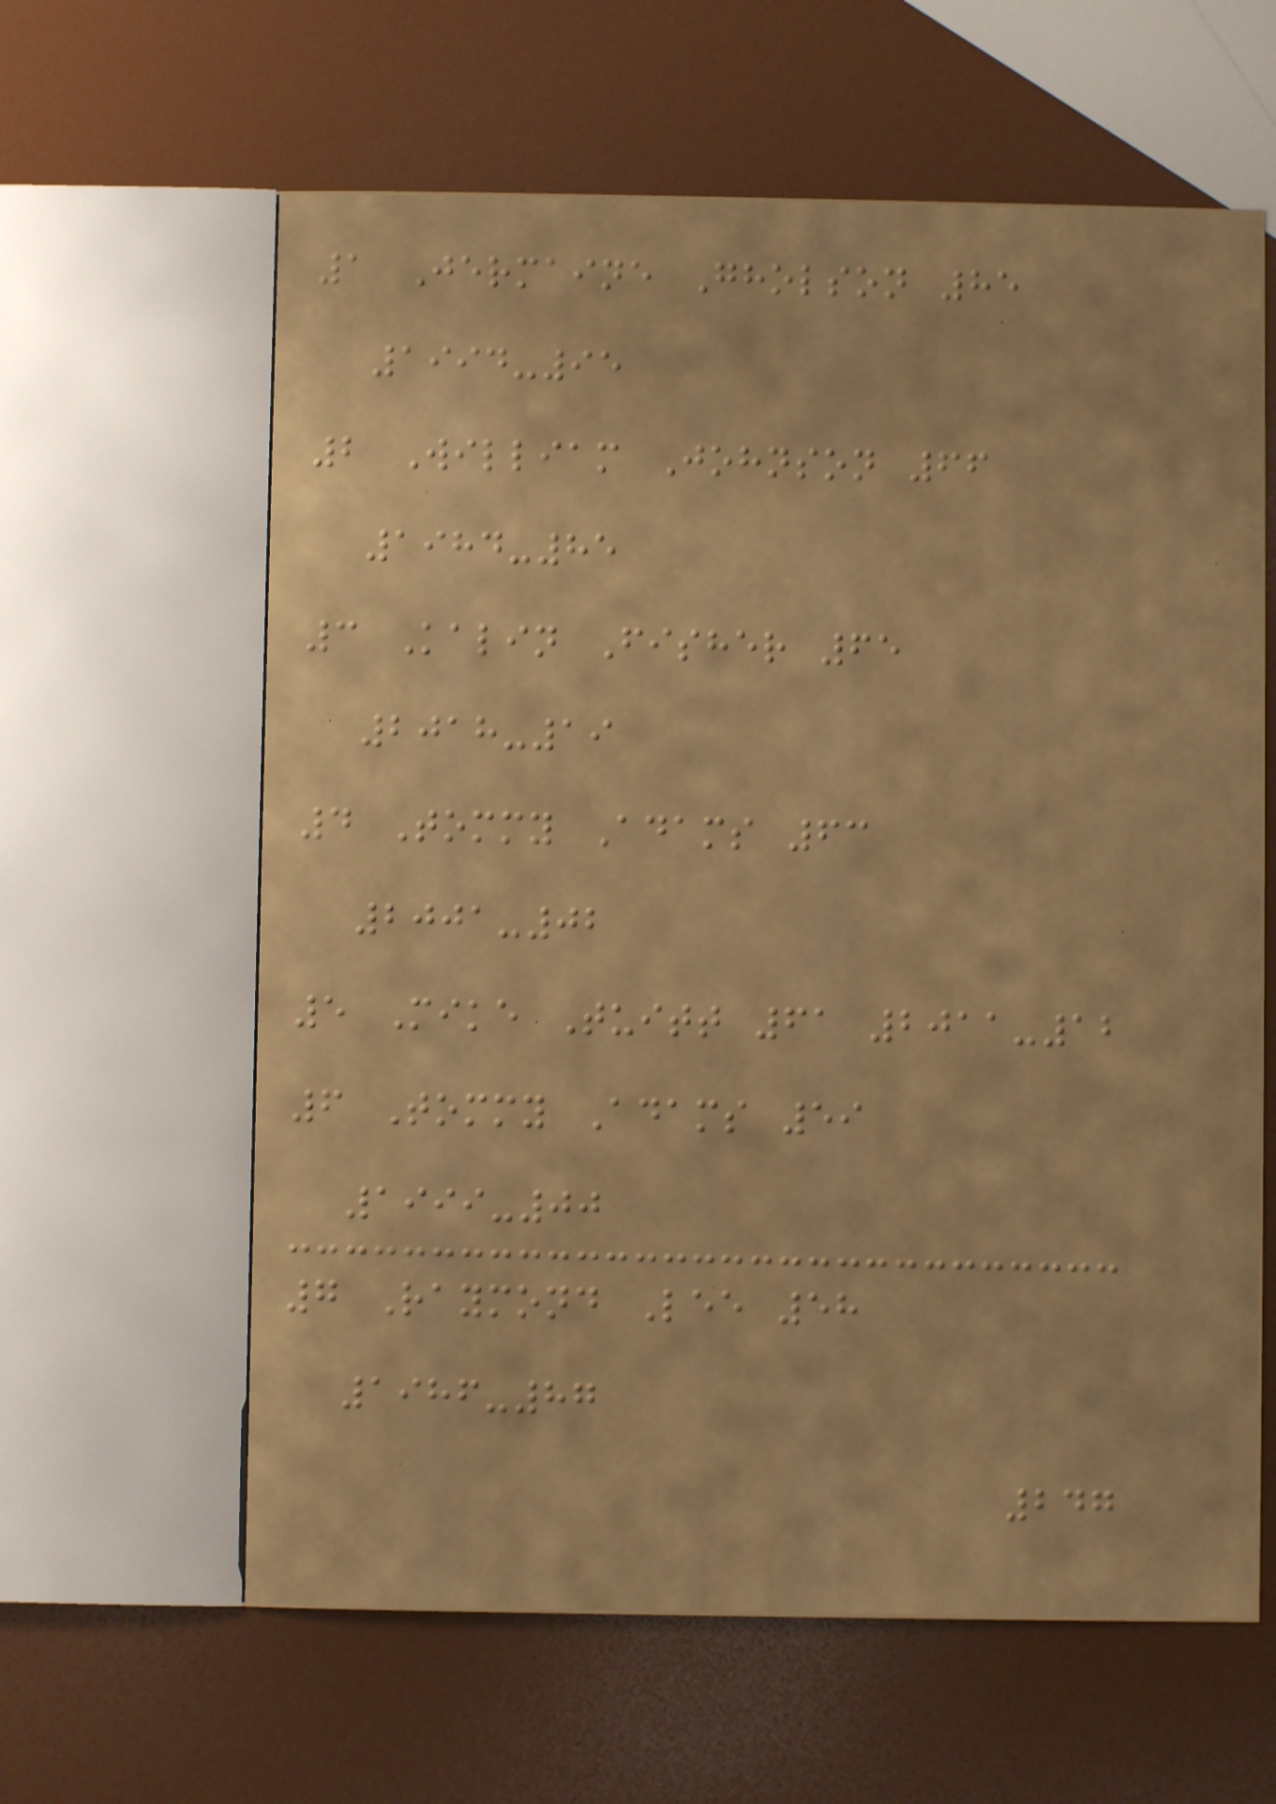1 Jermaine Gholson 85
1994-95
2 William Johnson 66
1984-85
3 Kalin Fisher 65
2018-19
4 Tommy Adams 63
2001-02
5 Mike Tuitt 61 2011-12
6 Tommy Adams 59
1999-00
7 Raymond Lee 58
1986-87
247
